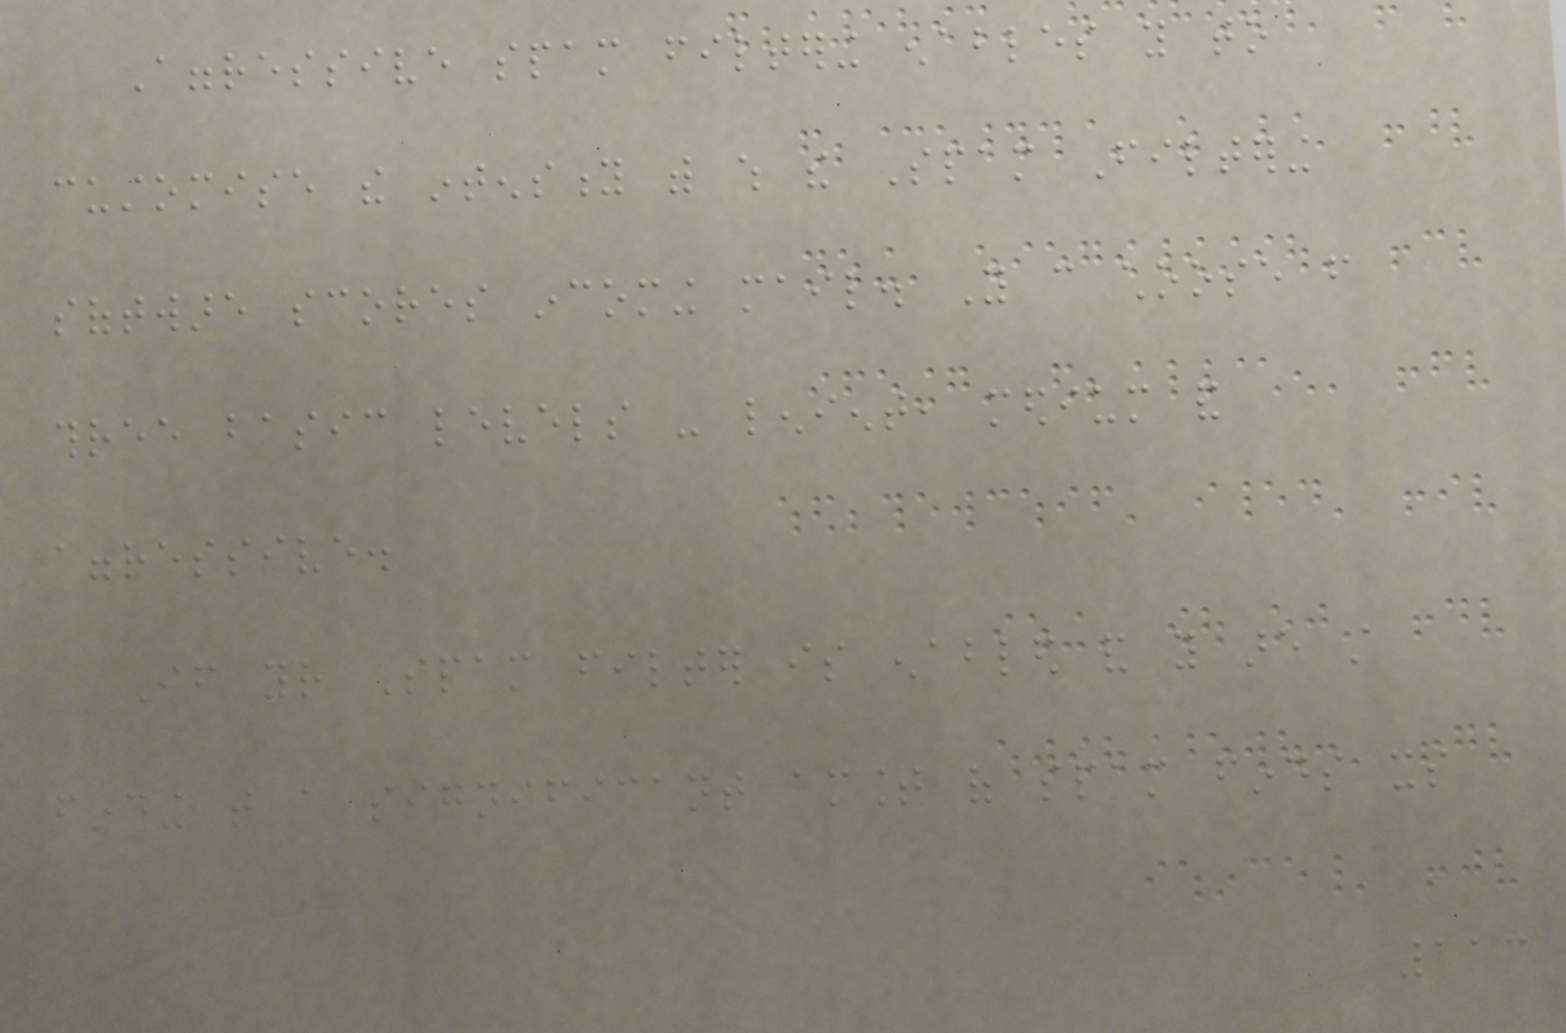Aggressive spam filtering enables you to
customise the intensity with which the Spam Filtering
software scores incoming mail. You can choose from
three basic levels - lenient, medium and
aggressive.
If your Spam filter is enabled and you are still
finding that a significant amount of spam finds its
113
